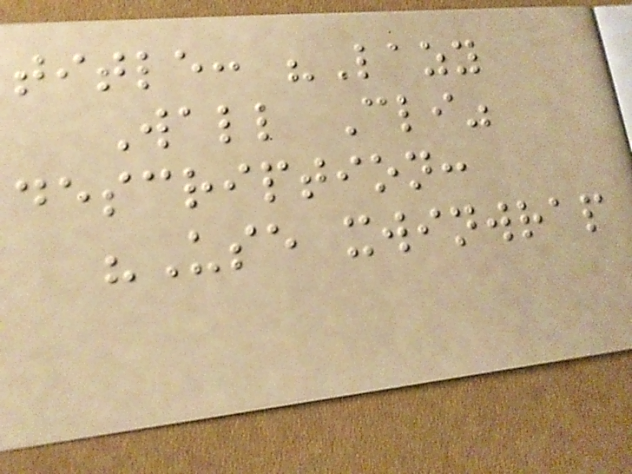title: "Lazy
Wall Cli"
description:
"Use xwinwrap
